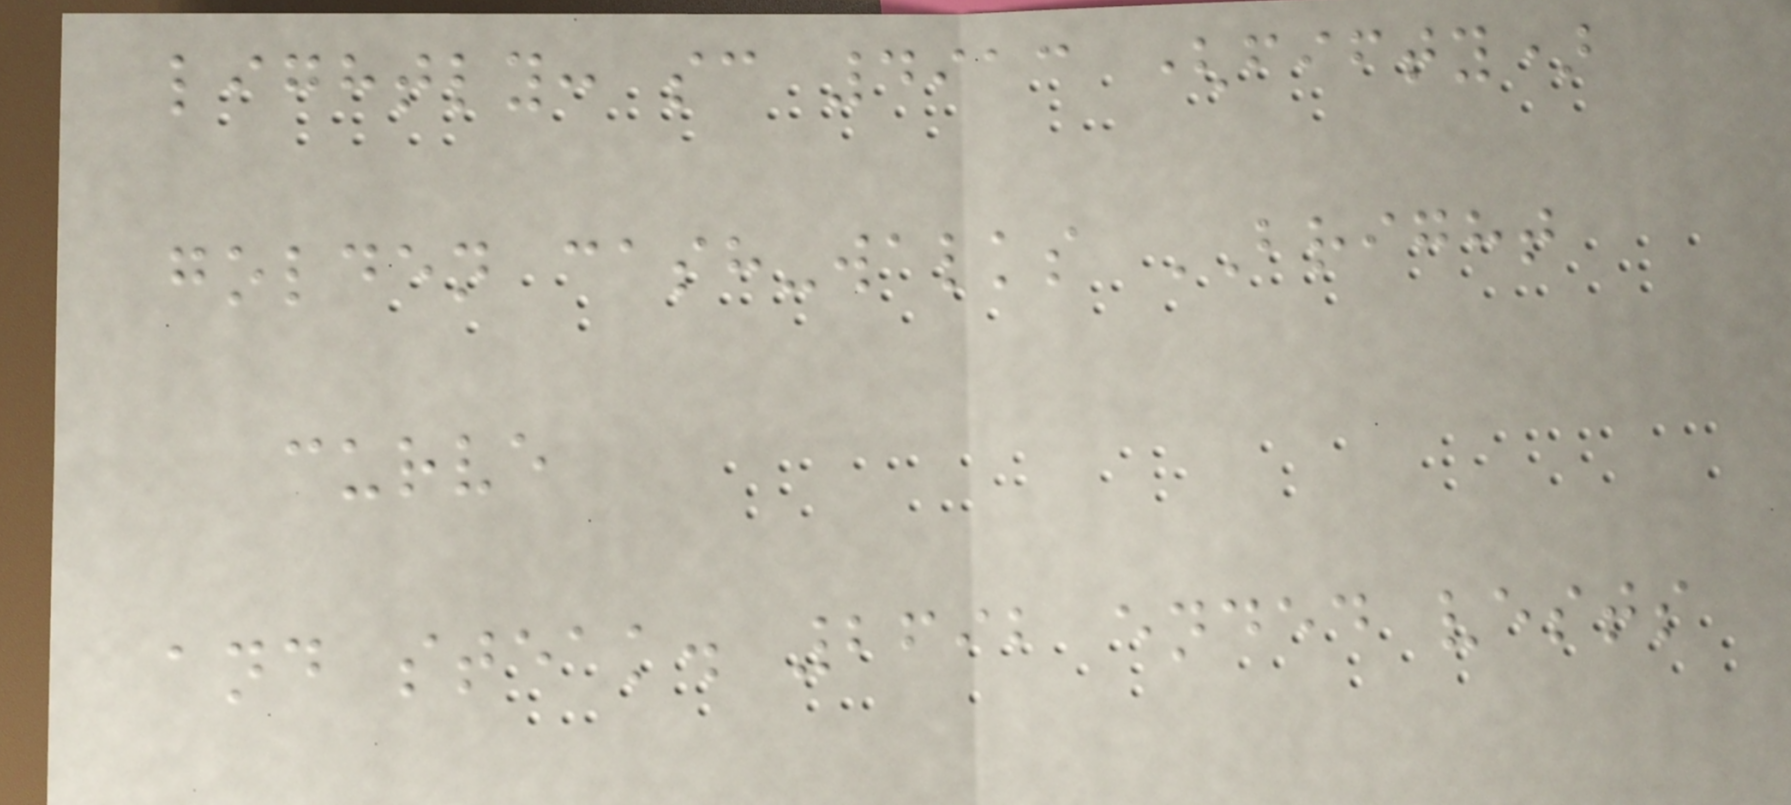lightly: sc 4913 (fifty)
golden cash-walks BRIGHT
curve
and steak. 2692 ended vests
